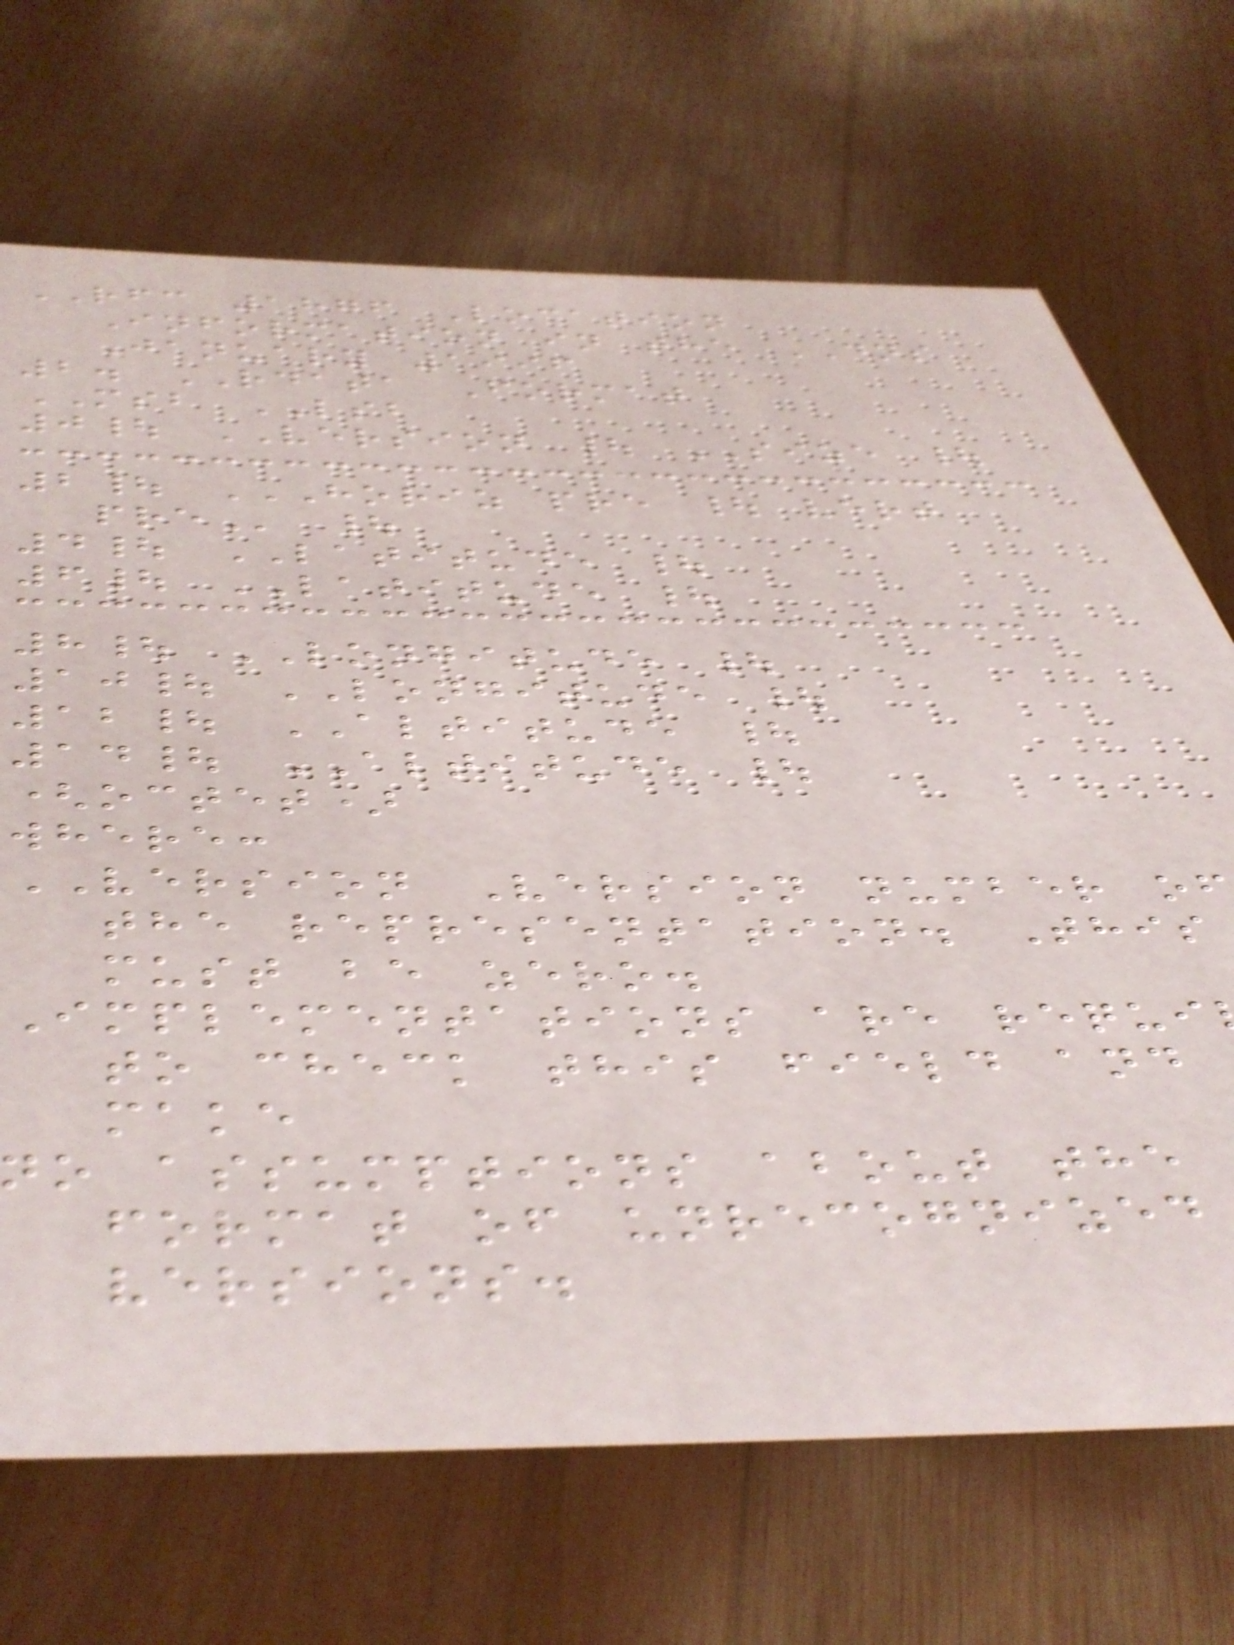RFC 1876 Location
Information in the DNS
January 1996
2. RDATA Format
MSB LSB
0| VERSION | SIZE |
2| HORIZ PRE | VERT
4| LATITUDE |
6| LATITUDE |
8| LONGITUDE |
10| LONGITUDE |
12| ALTITUDE |
14| ALTITUDE |
(octet)
where:
VERSION Version number of
the representation. This
must be zero.
Implementations are requi
to check this field and
make
no assumptions about the
format of unrecognized
versions.
